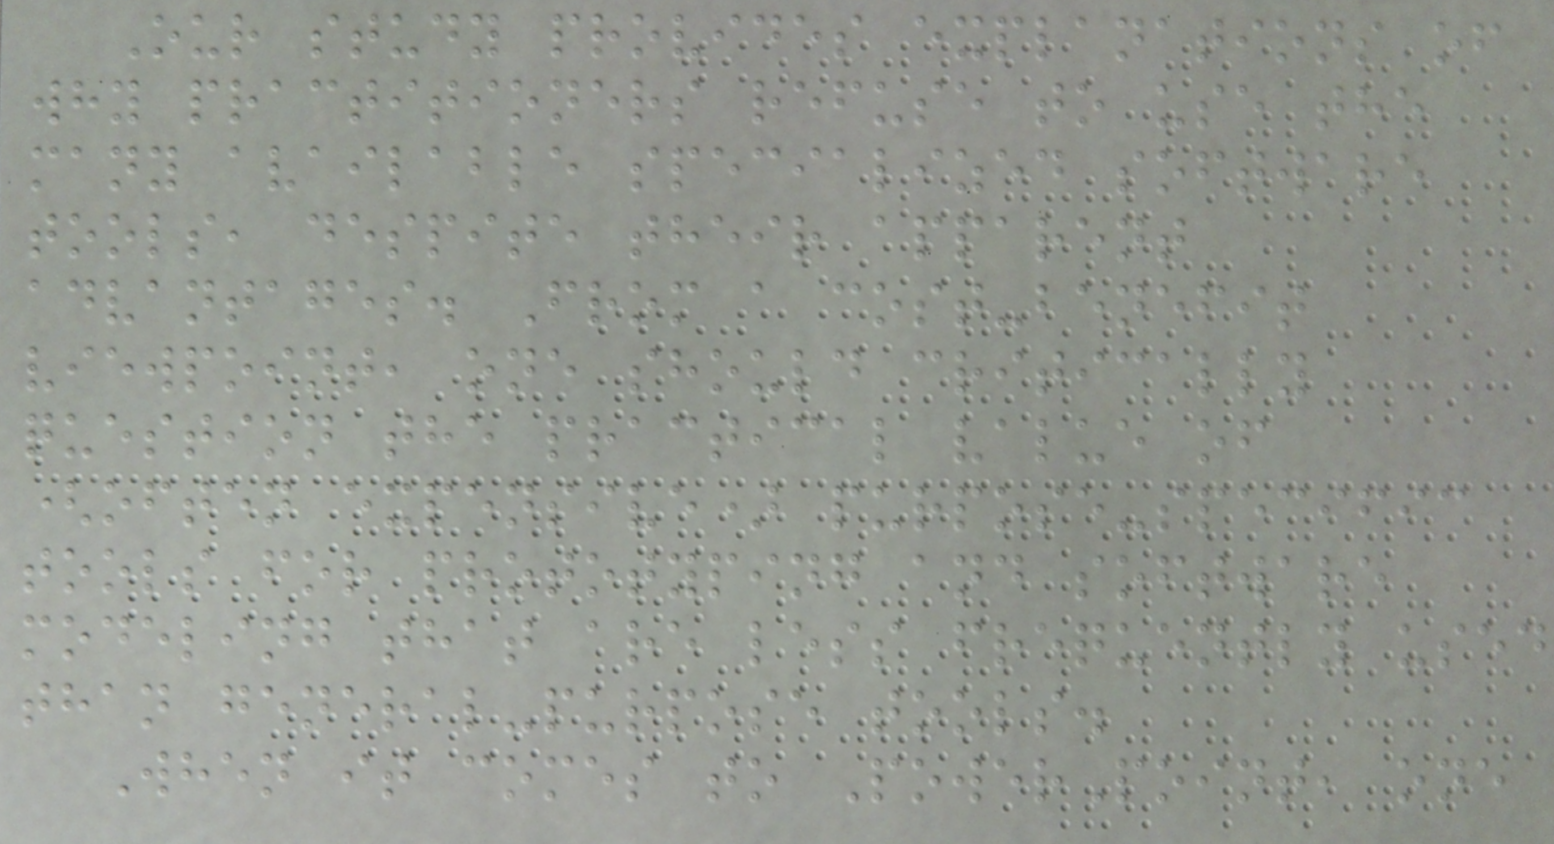Our study provides explanations of
why practitioners refuse to use the
many available specialized software
tools, despite their apparent
advantages. From a cost-benefit
viewpoint, one should critically
question the practical value of
(often expensive) purpose-specific
tools for prototyping and software
modeling that are less frequently used
than general-purpose tools.
When it comes to PowerPoint, one
